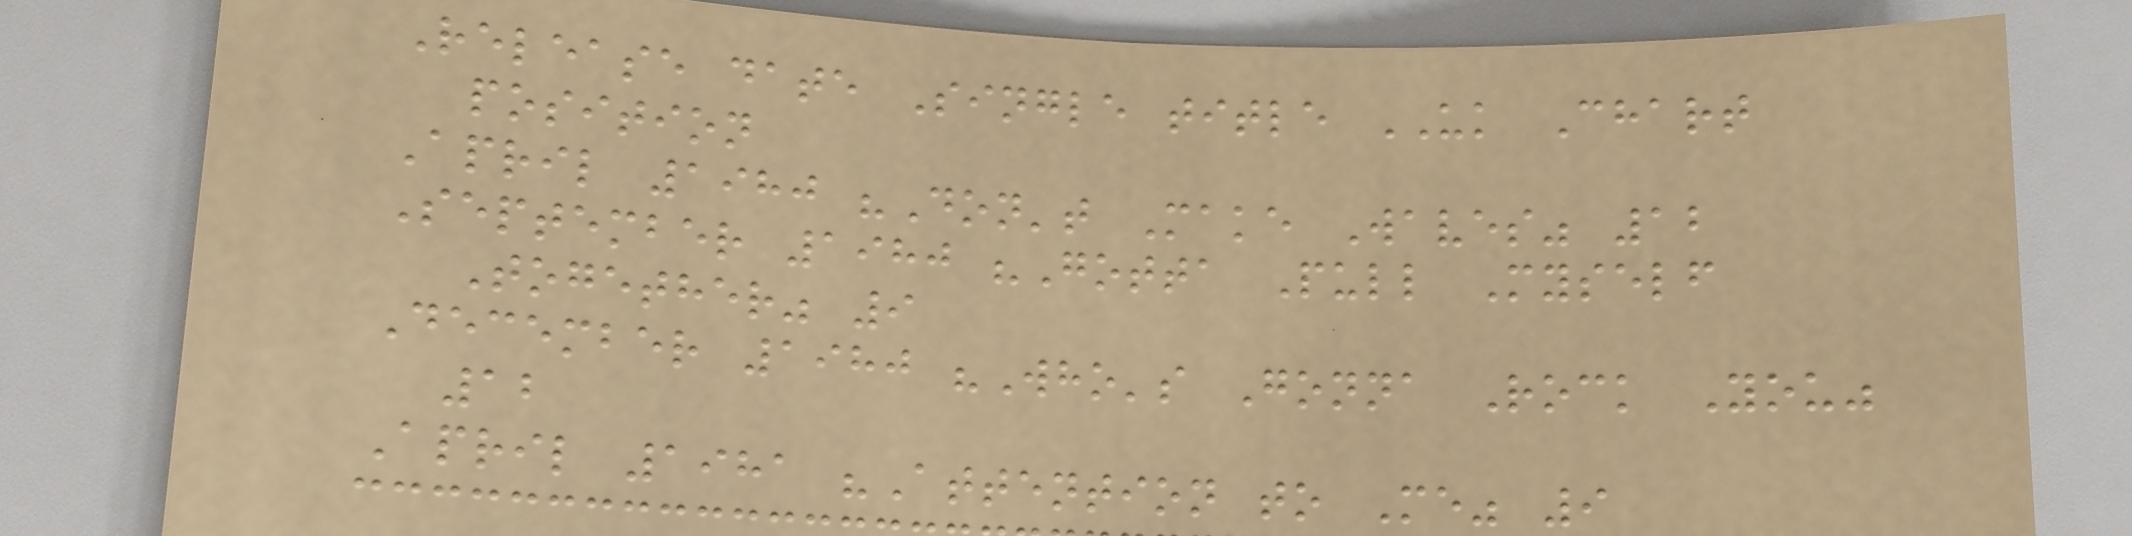Release date Single title UK Chart
position
April 1980 "Don't Make Waves" 12
September 1980 "Gotta Pull Myself
Together" 9
December 1980 "Who's Gonna Rock You"
12
April 1981 "Attention to Me" 9
